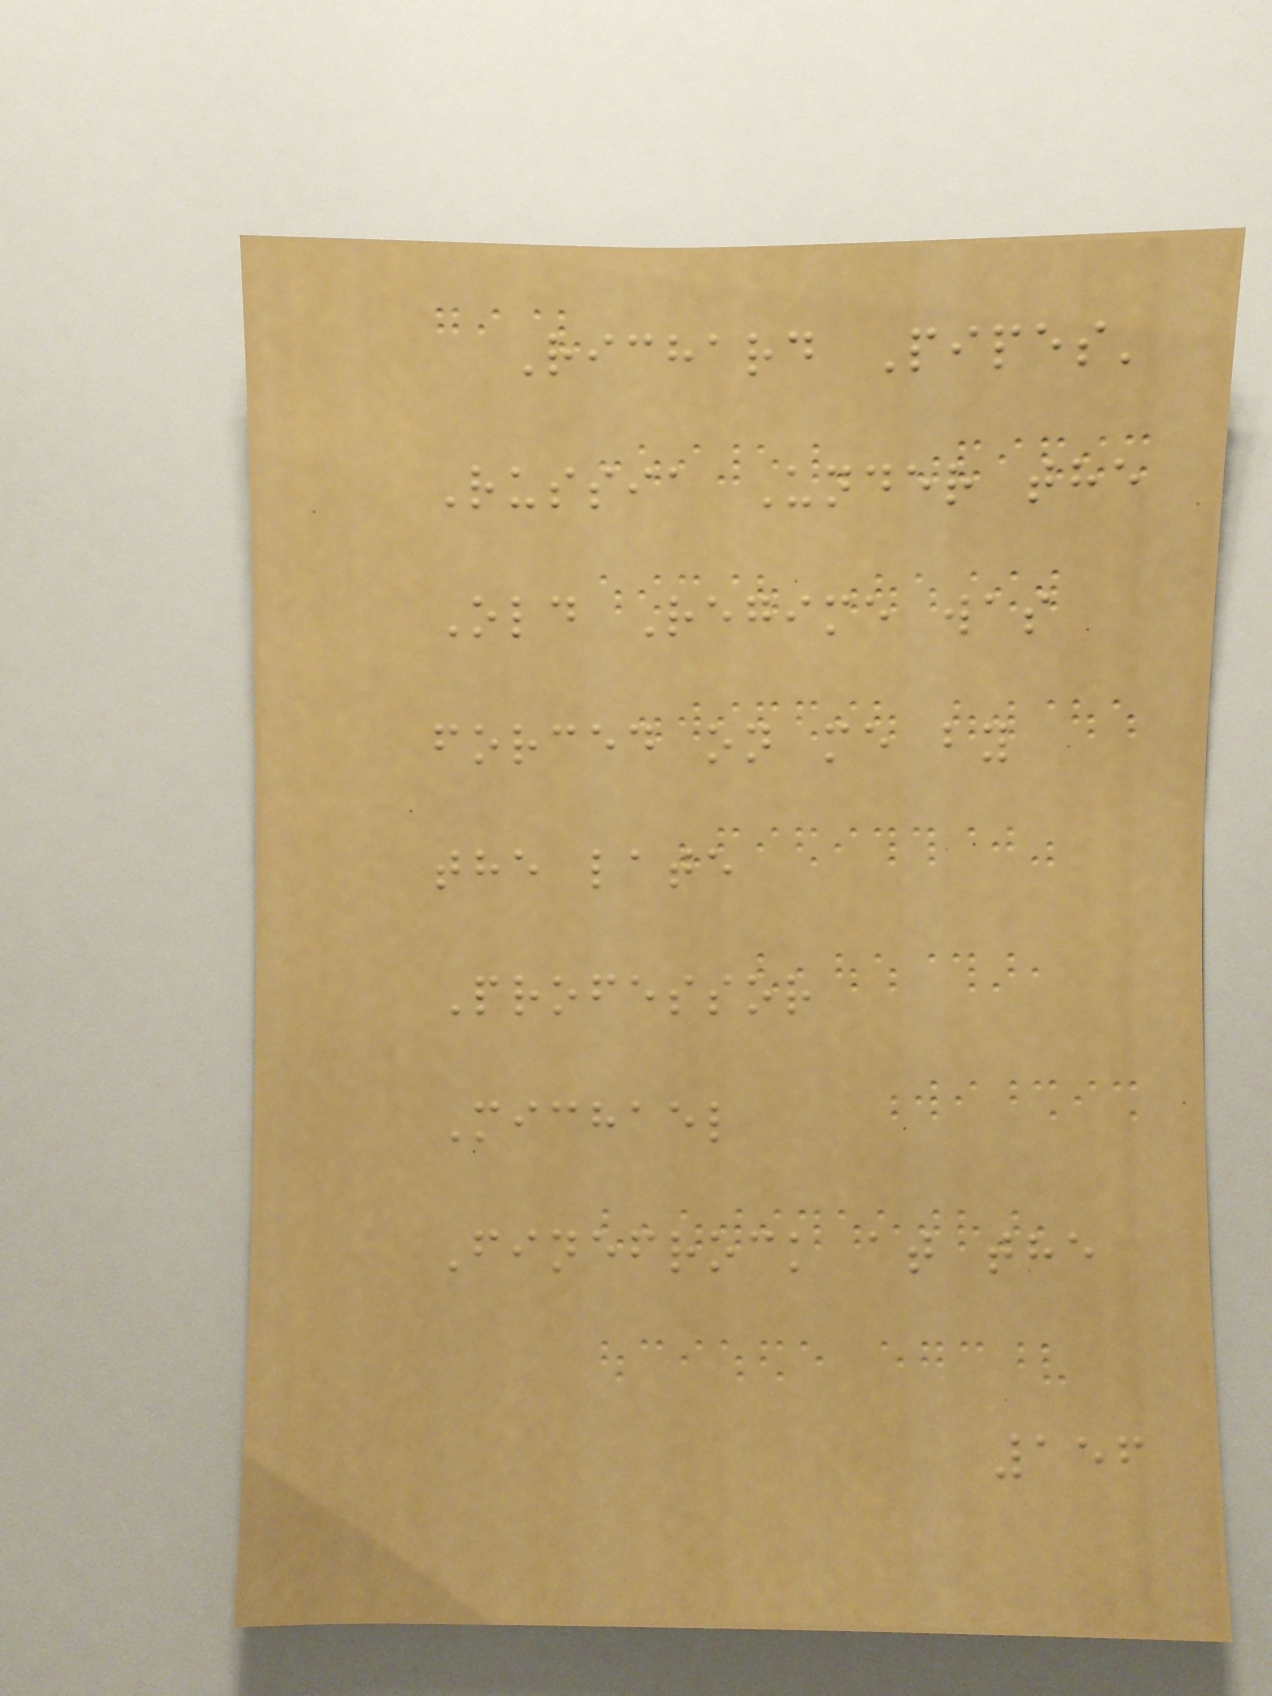Richard Pipes'
Russia Under the
Old Regime was
forced on me by
the late
Professor
Michael
Finefrock at the
156
